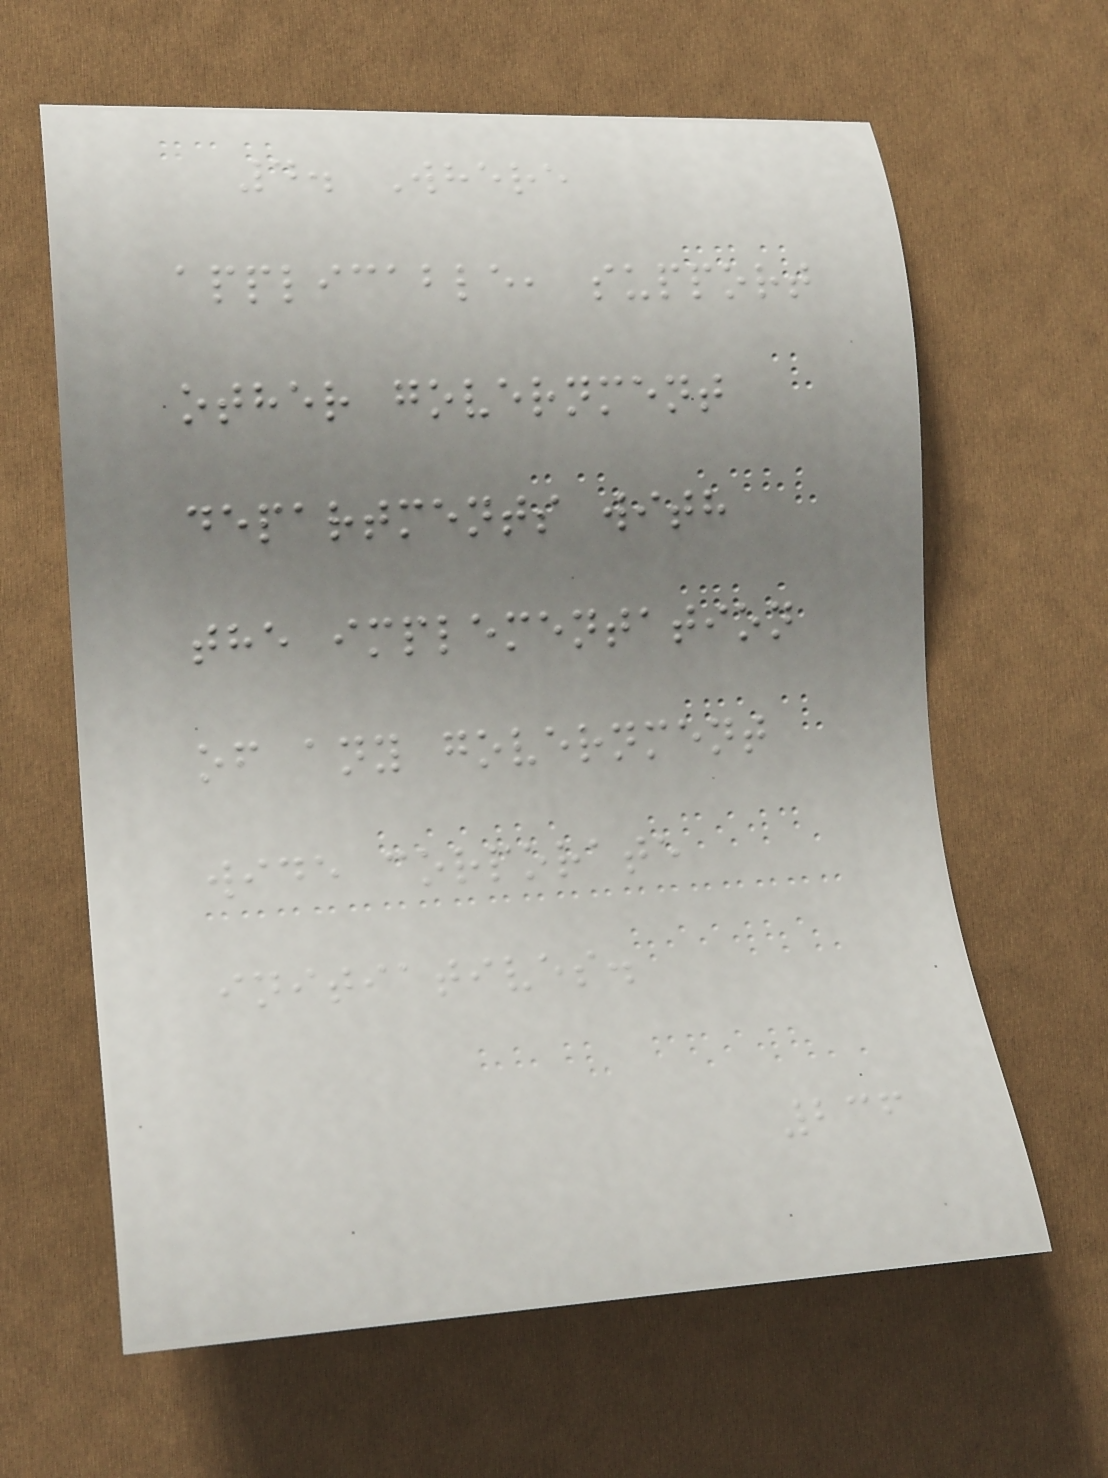4. Where
applicable, support
other government
departments with
the implementation
of any government
wide corporate
initiatives.
236
